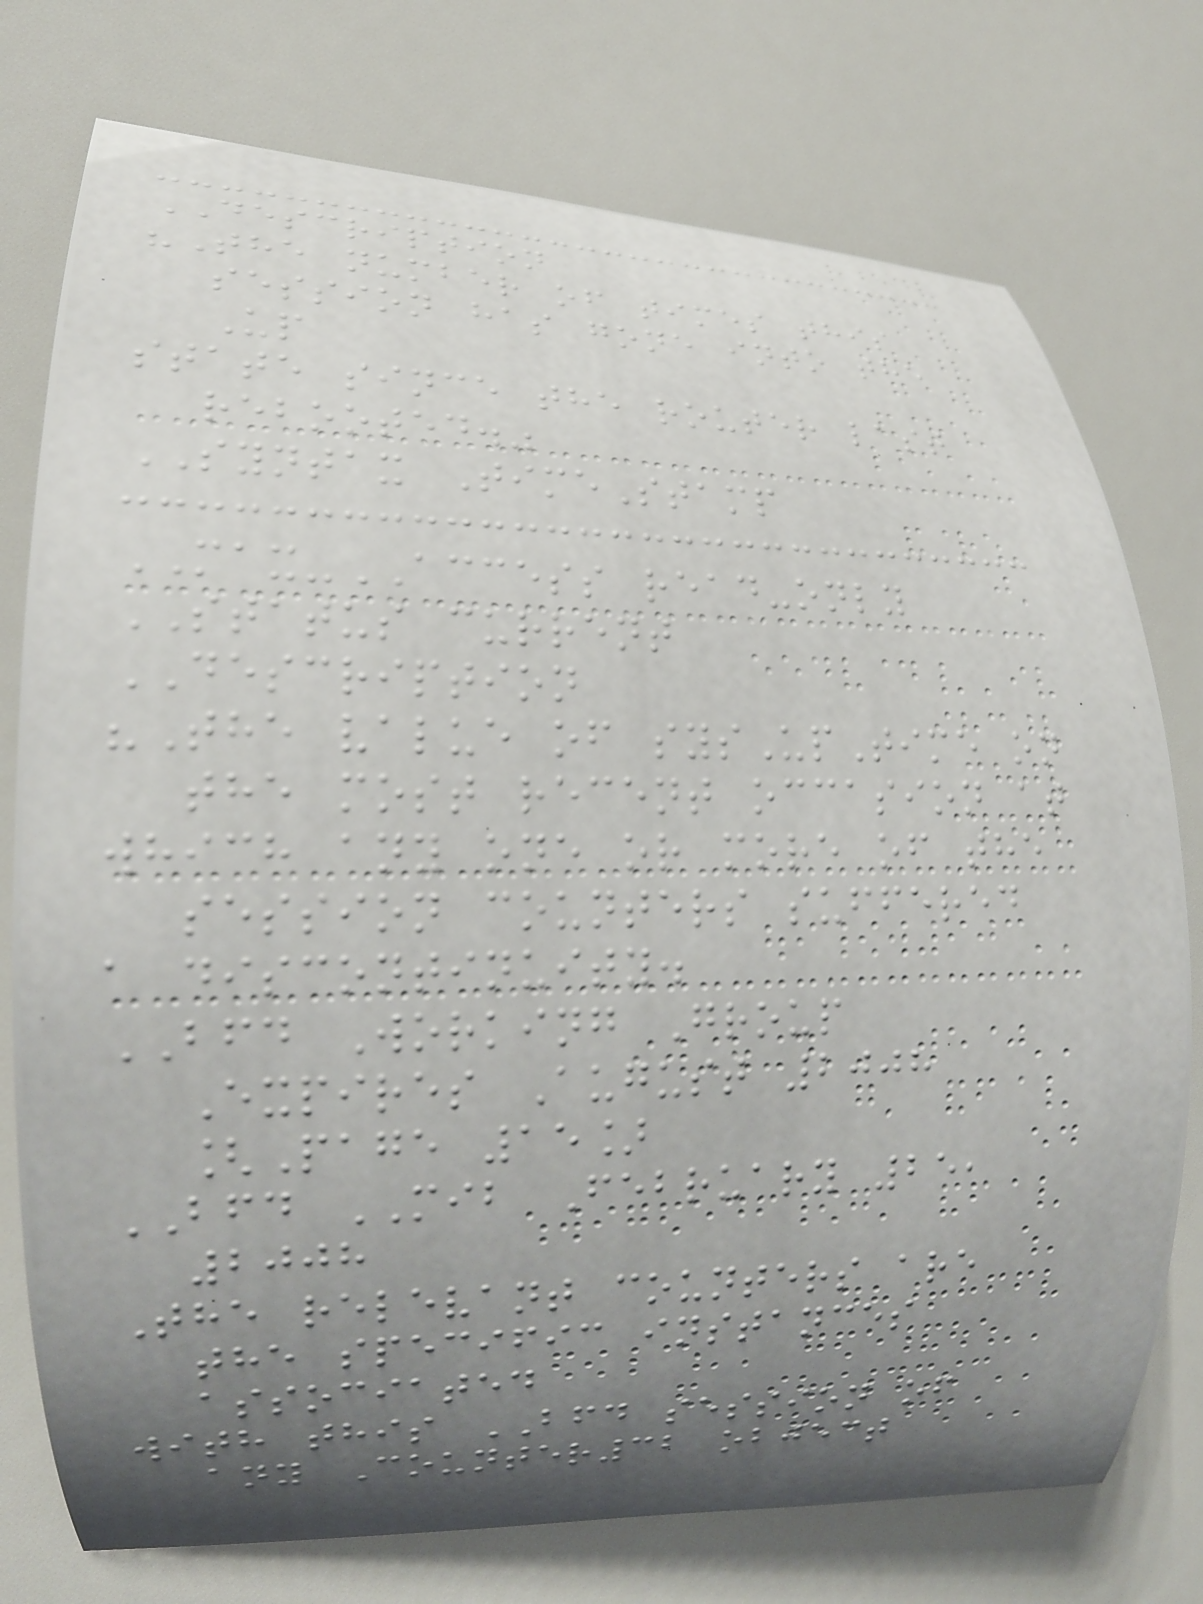DESCRIPTION
"The number of times this
session has gone into the
Up
state since the router last
rebooted."
SYNTAX TimeStamp
MAX-ACCESS read-only
STATUS current
DESCRIPTION
"The value of sysUpTime on
the most recent occasion at
which any one or more of the
session counters suffered
a discontinuity.
BFD Working Group
Expires August 2008
[Page 15]
BFD MIB February 25,
2008
The relevant counters are
the specific instances
associated
with this BFD session of
any Counter32 object
